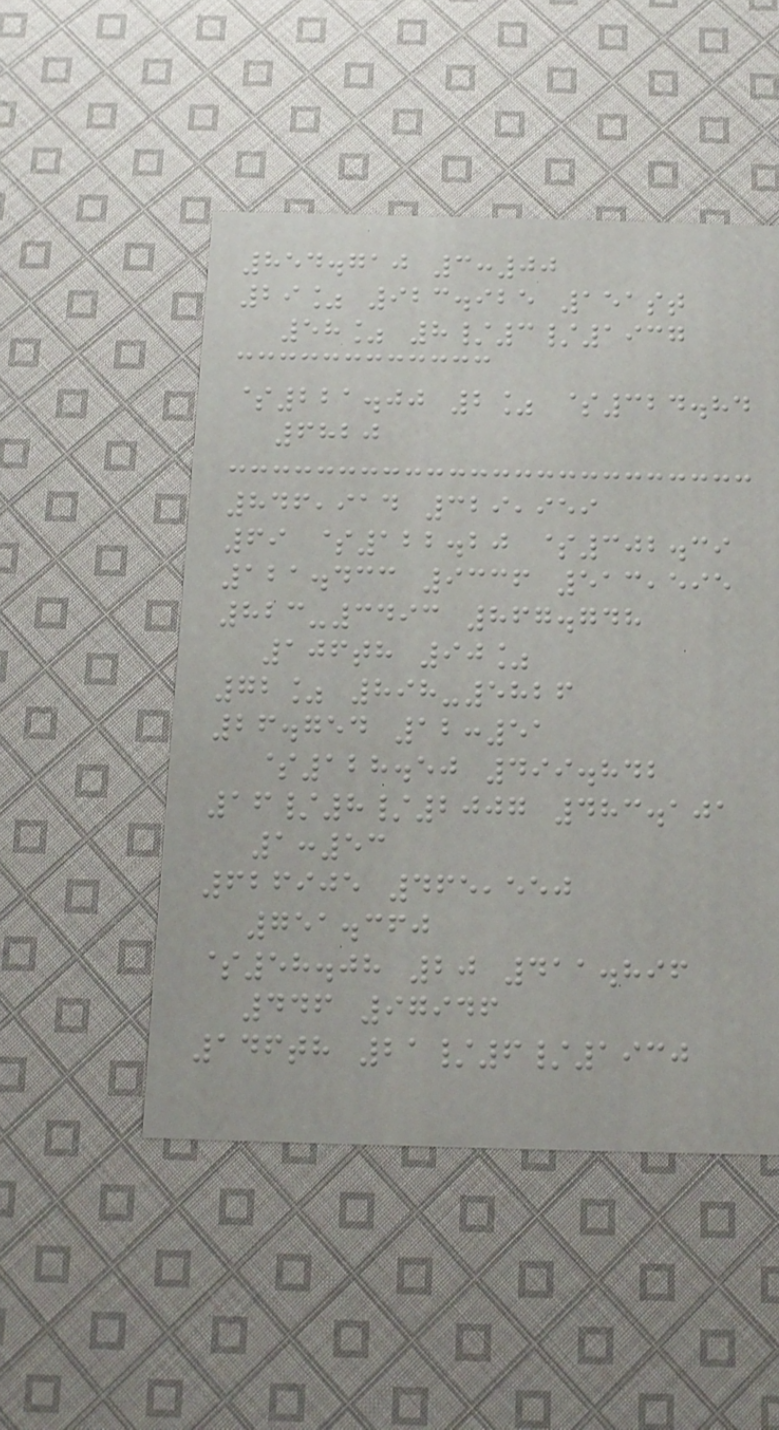854.710 3:00
29% 923.925 151st
58% 8/3/1937
$221.00 2% $324.84
6820
846,914 329,959
69 $122.20 $302.39
121.433 9336 513,595
823-3493 867.748
106th 90%
72% 898-5826
26.754 12:51
$128.50 499.842
16/8/2007 483.101
1:53
626905 465,550
751.360
$58.08 20 411.896
446 97946
146th 21/6/1930
